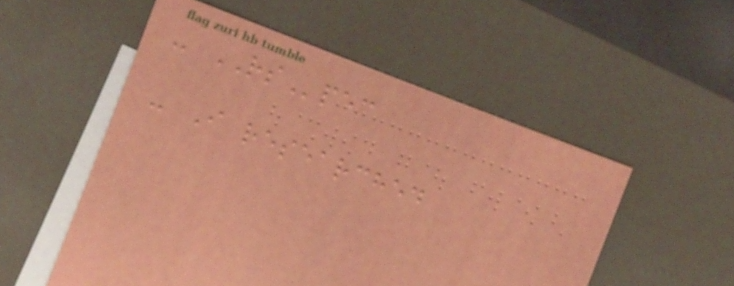- RSpec
- I researched
